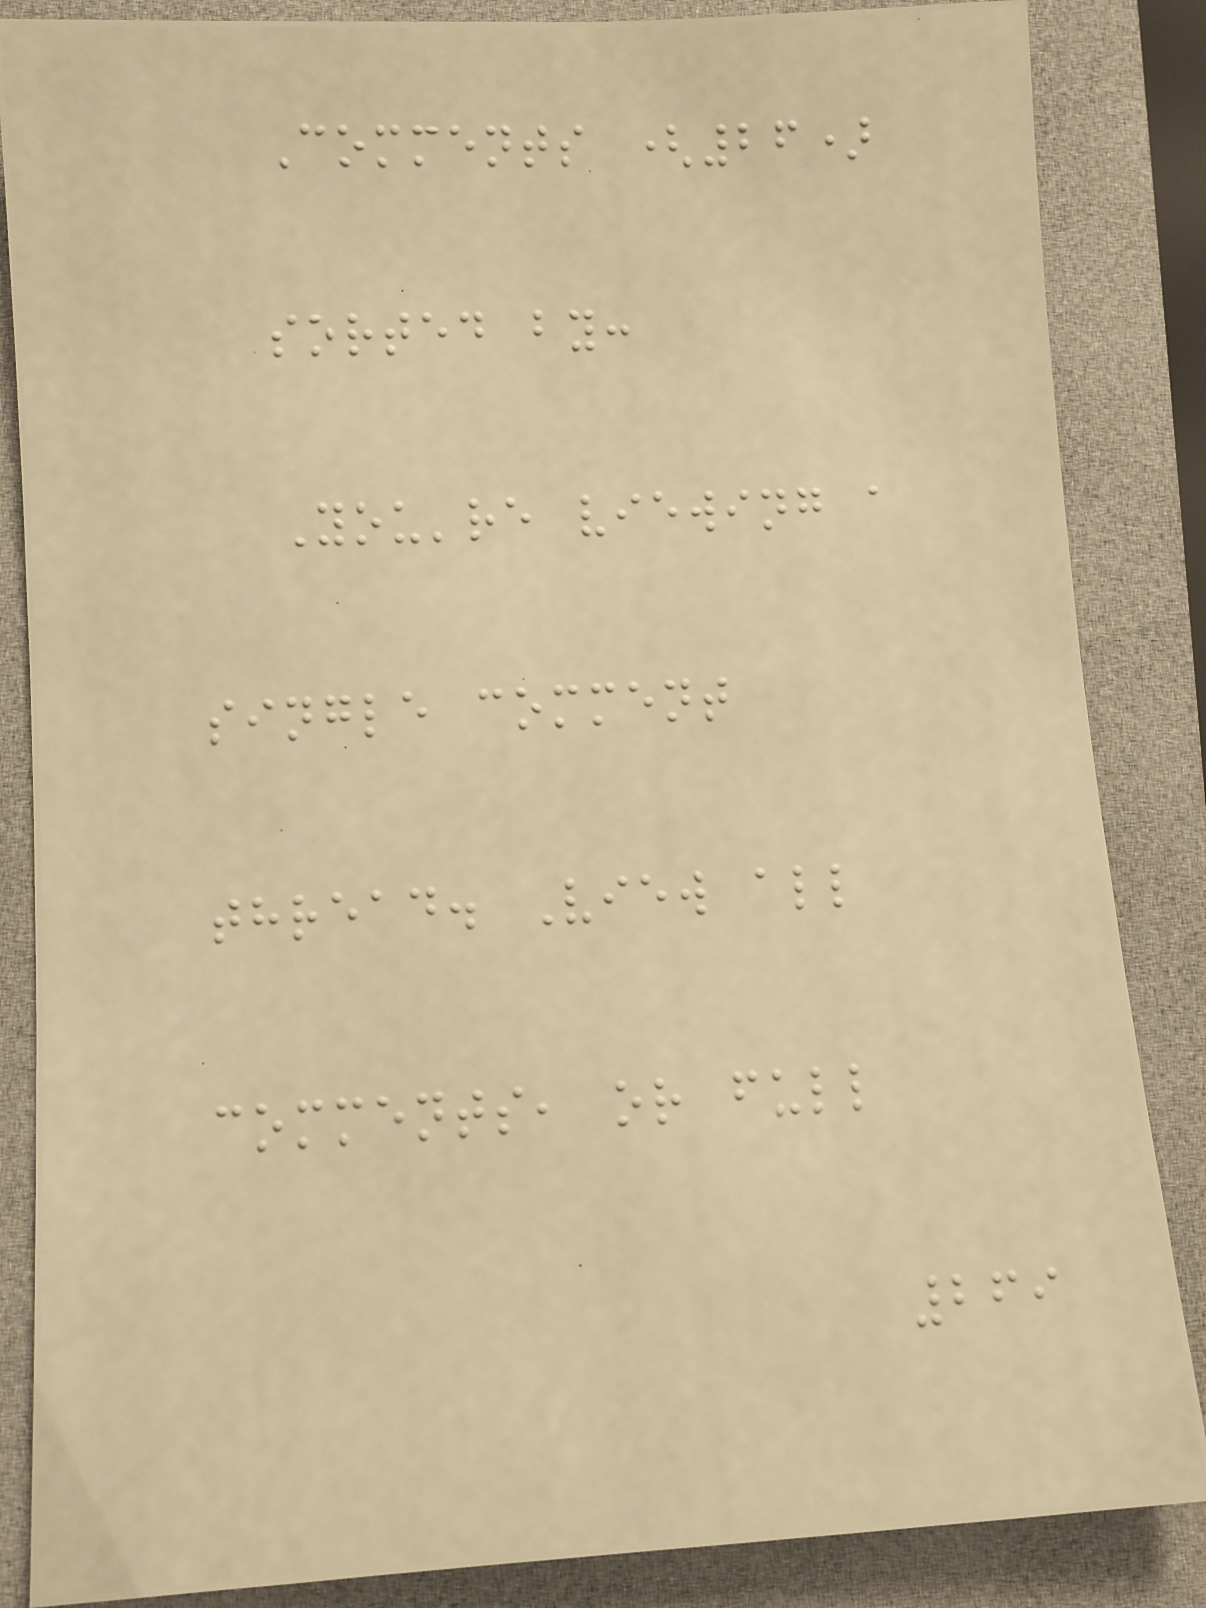Comments (26)
sorted by:
You're viewing a
single comment
thread. View all
comments, or full
269
